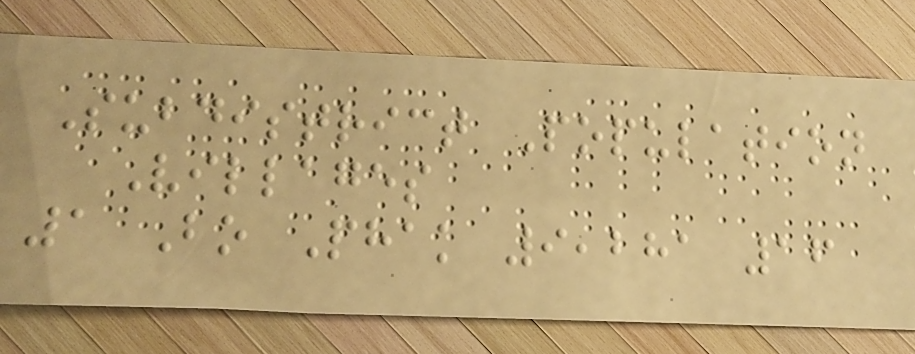Subdistrict Population
Villages
1 Bo Phak 9,281 16
